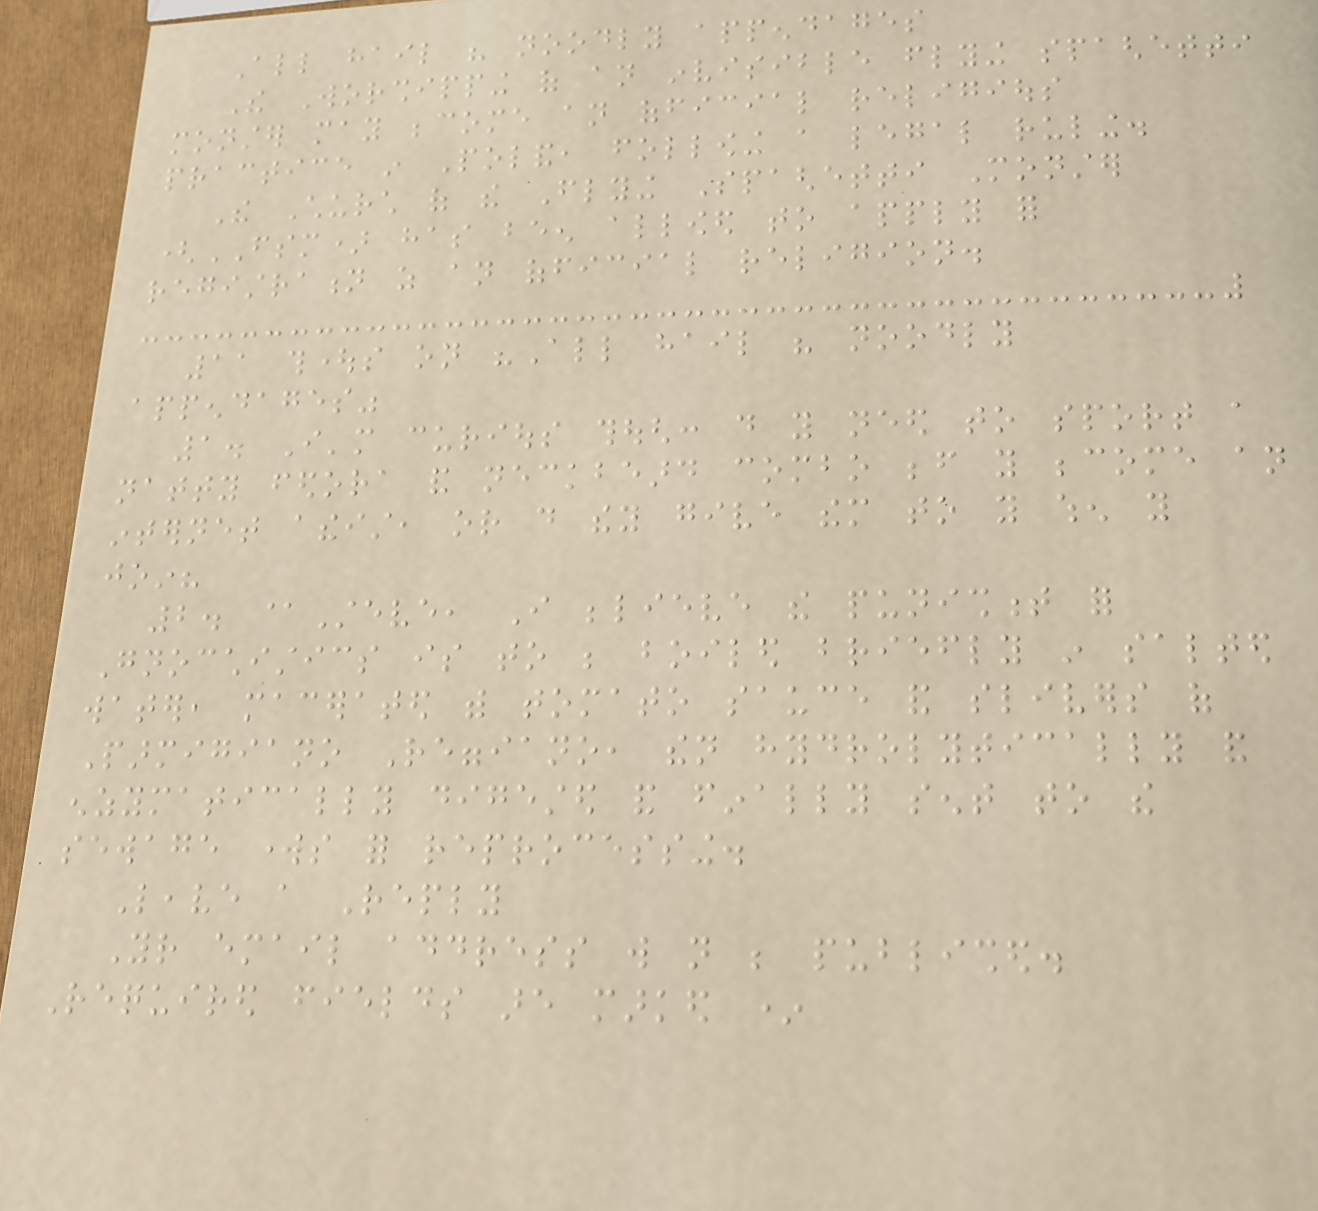All hail his noodly appendages
The Worshipping of an invisible flying spaghetti
monster may become an official religious
practice in Poland, following a legal ruling.
The Church of the Flying Spaghetti Monster
(FSM) has been allowed to apply for
registration as an official religion.
11 thoughts on "All hail his noodly
appendages"
1. I'm curious though: do you need to sport a
natty fedora and neckbeard combo before you become an
internet atheist, or do they give them to you when you
join?
2. @Steve, I believe the punishment for
Gnocchistics is to be boiled briefly in salted
water, macerated with tomato sauce and slivers of
Parmigiano Reggiano, then hydrolytically and
enzymatically digested and finally sent to the
sewage works for reprocessing.
Leave a Reply
Your email address will not be published.
Required fields are marked *
